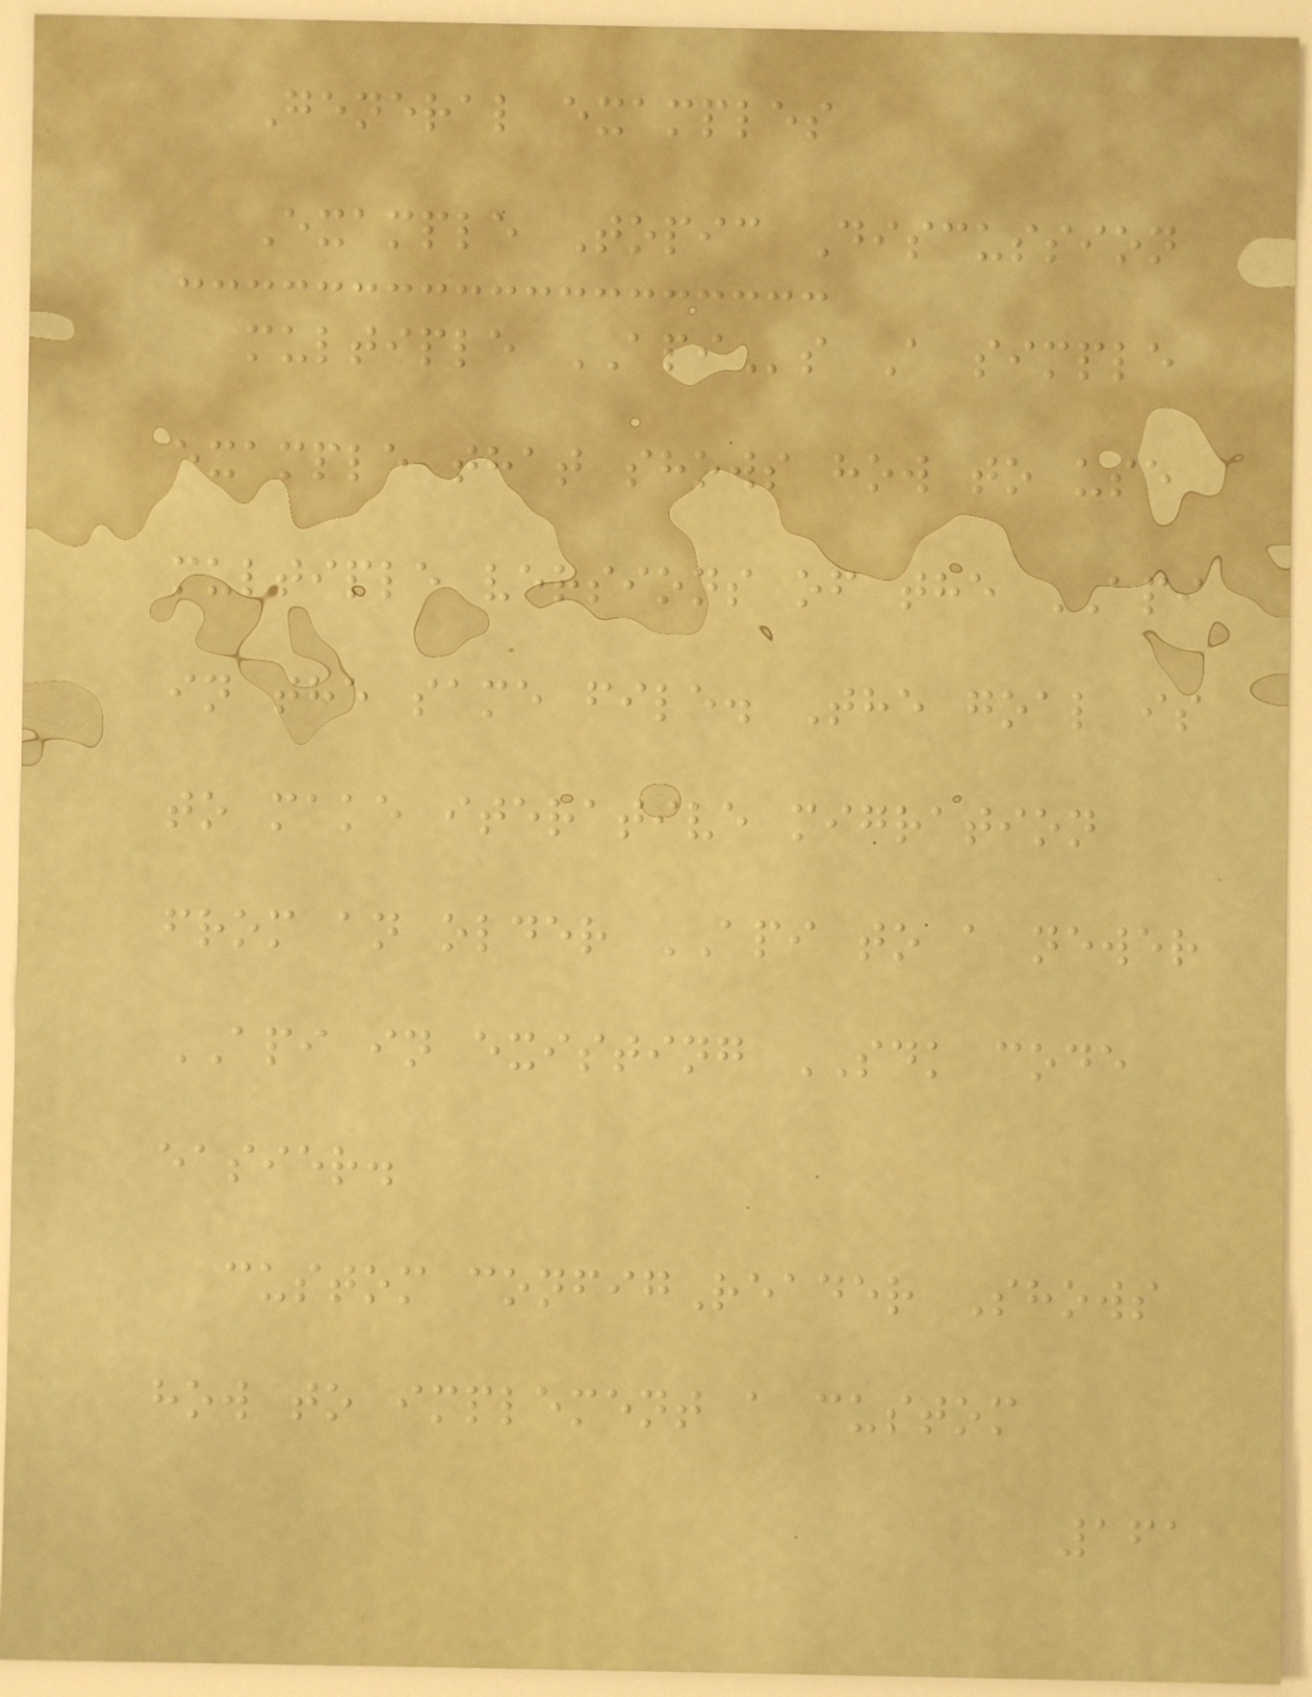General examples
Example Topic Discussion
multiple APIs A simple
example that shows how to use
multiple versions of the API
in the same file. The goal is
to make iterative migration
from an older API to a newer
API in existing SDK code
easier.
custom configReader Shows
how to implement a custom
161
